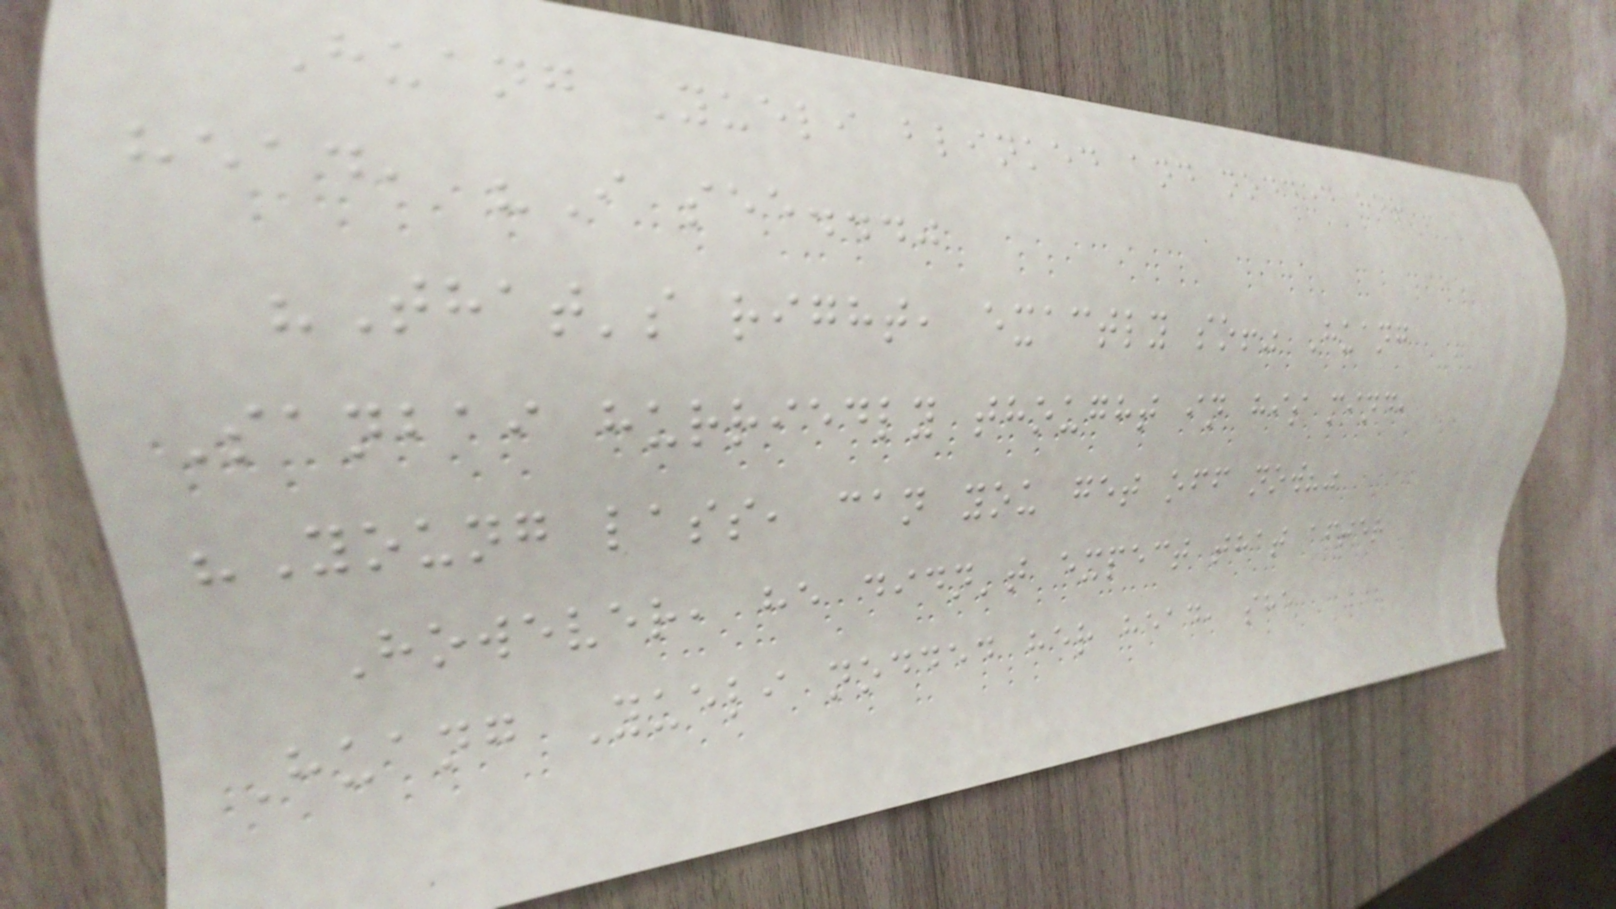Huang Yueli blinked and nodded her
head, "I see..."
"That's right, exactly so!" Huang
Sanbai hurriedly thought in his mind,
"Young lass, can you get off now?"
However, he didn't expect that after
Huang Yueli nodded her head, she
